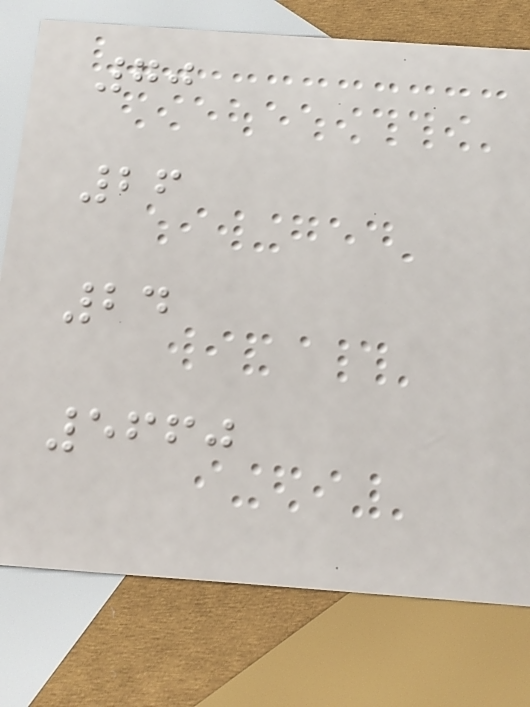70
26
24
5660
